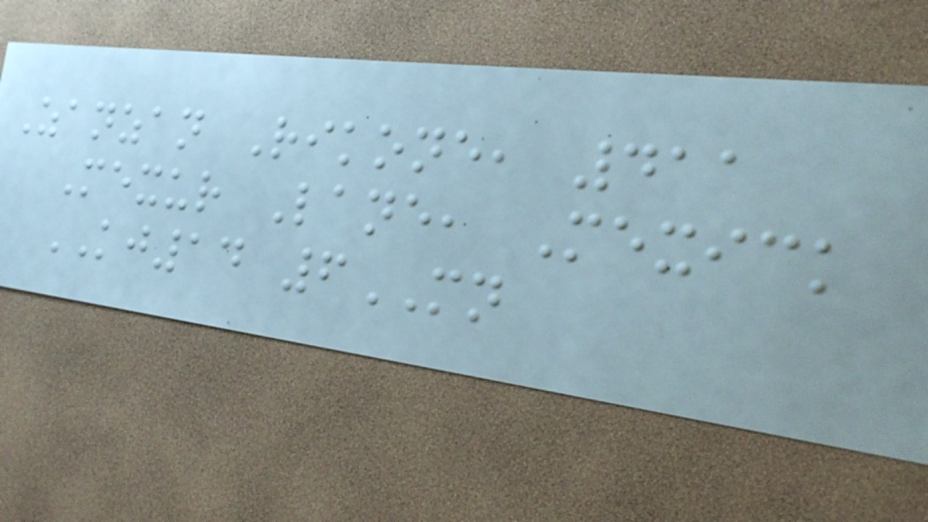Zanzan Rikone, 411
Mexur Lane, Mexick
KJ14 6MN
